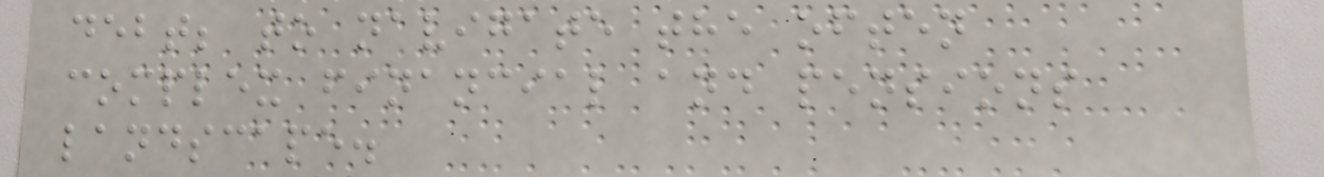debt; to navigate the often
complex financial and pensions
landscape.
